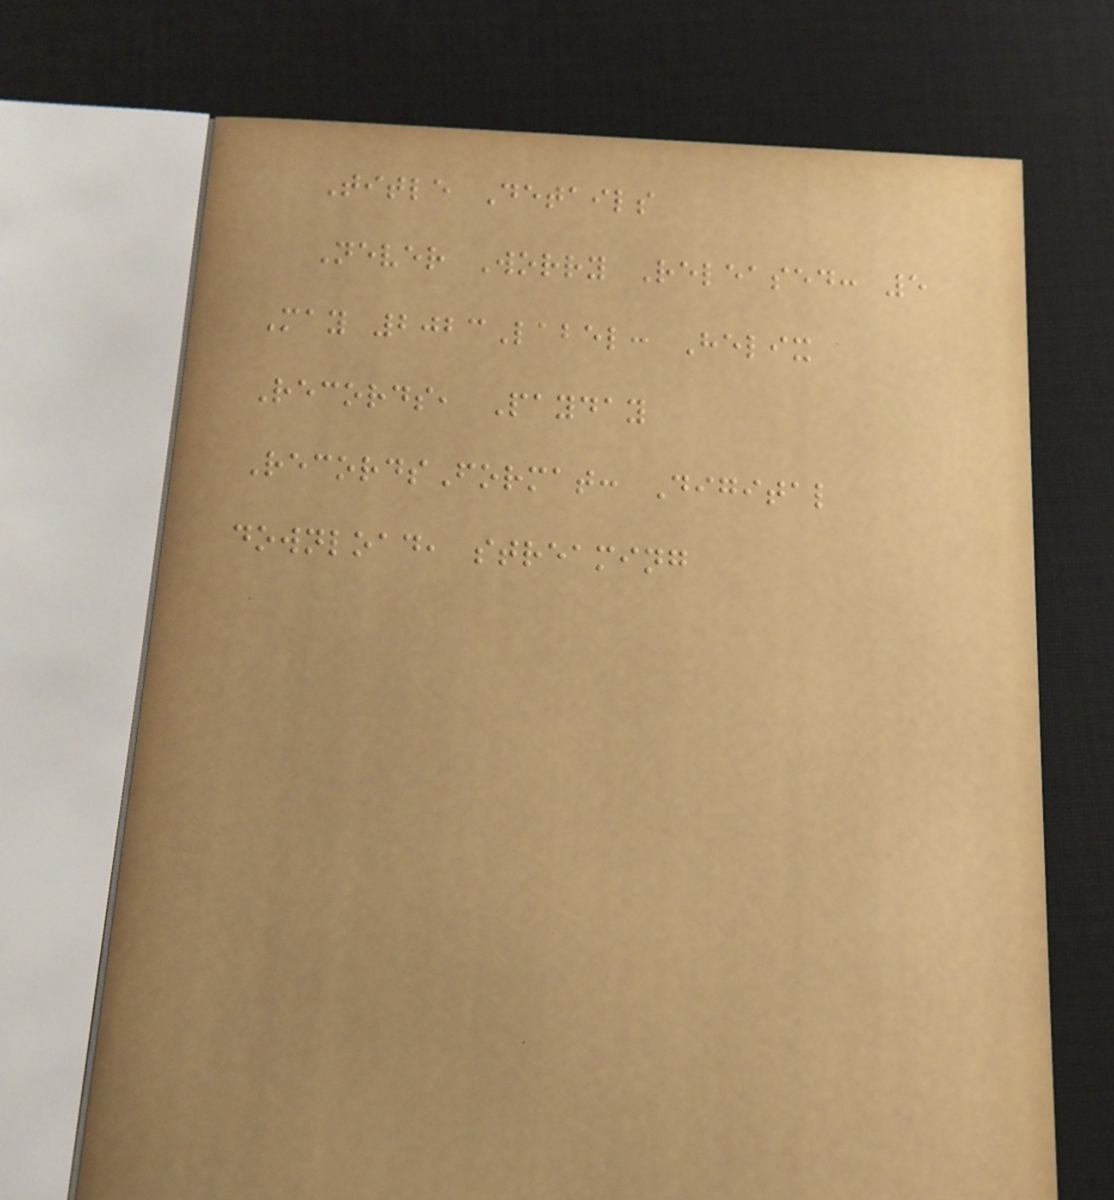Title Details
Never Worry Released: 5
May 2023Label: Helix
Records, Payday
RecordsFormat: Digital
download, streaming
